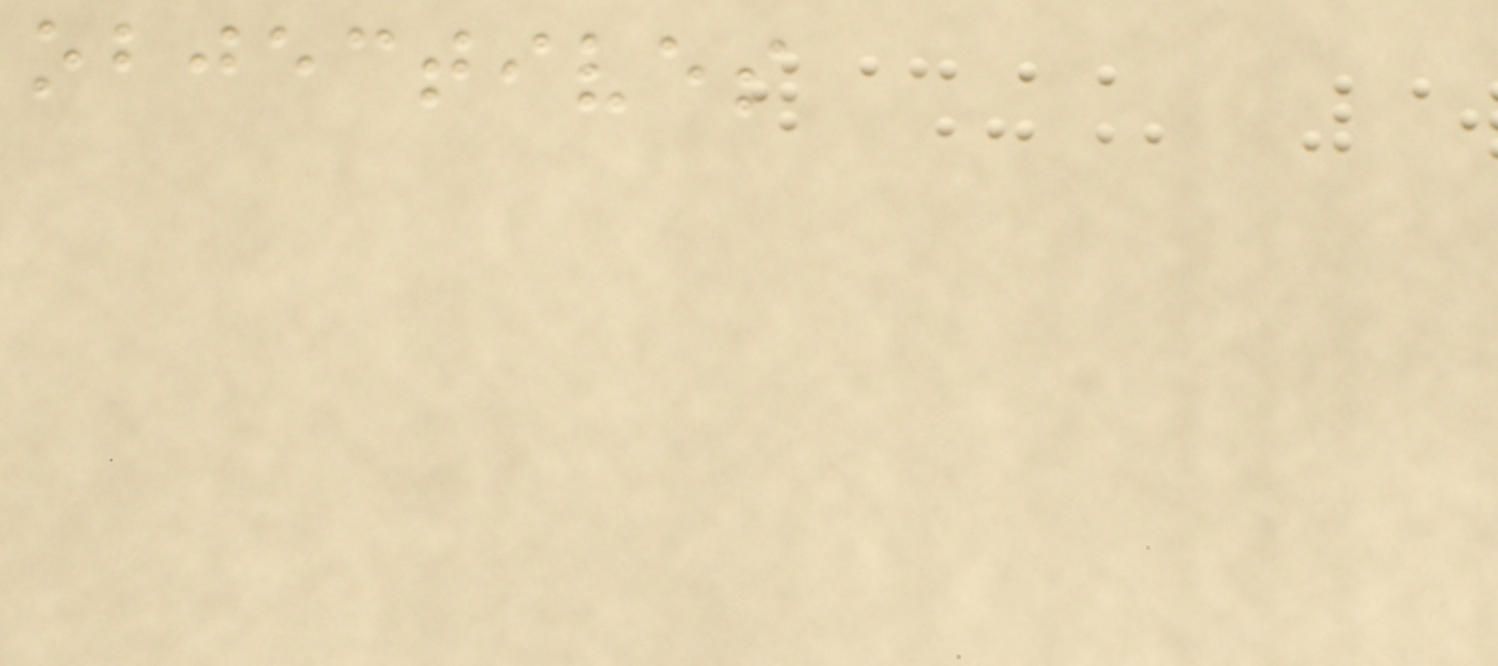objectives
